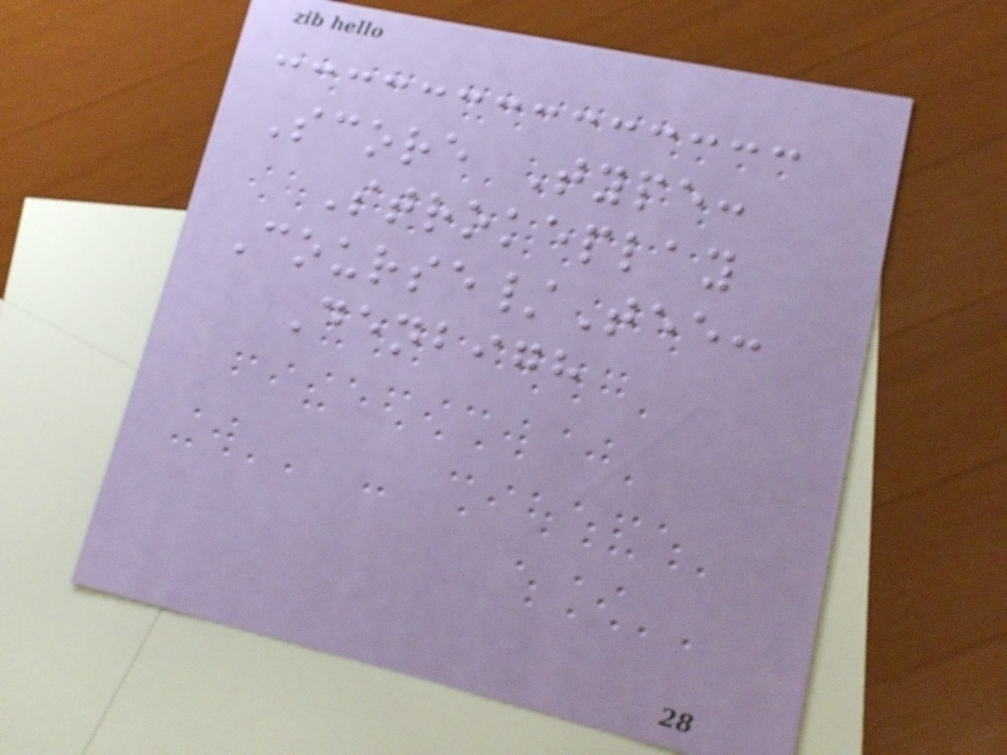Score Type:
Strokeplay
Course/Tee:
Denbigh
